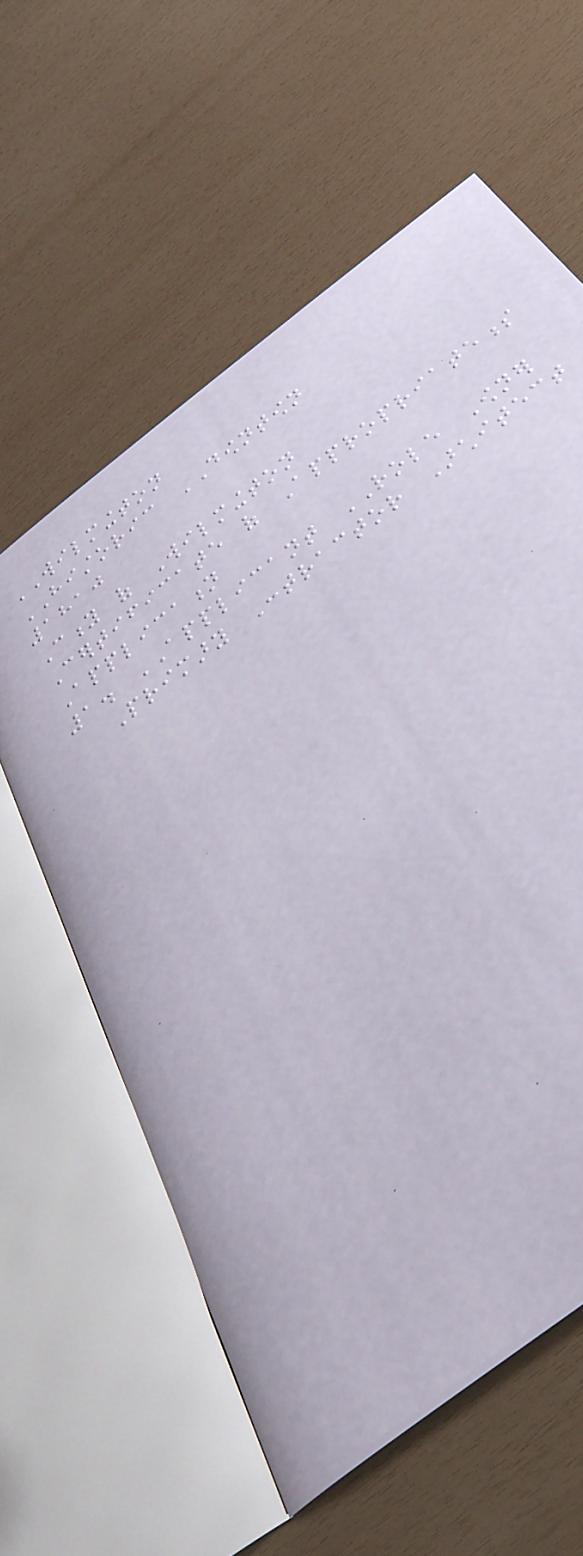WILMINGTON
HISTORIC DOWNTOWN
1810
City of Wilmington
Certificate of Appropriateness
Application
1. APPLICANT ROLE Owner
Primary Contractor Architect
